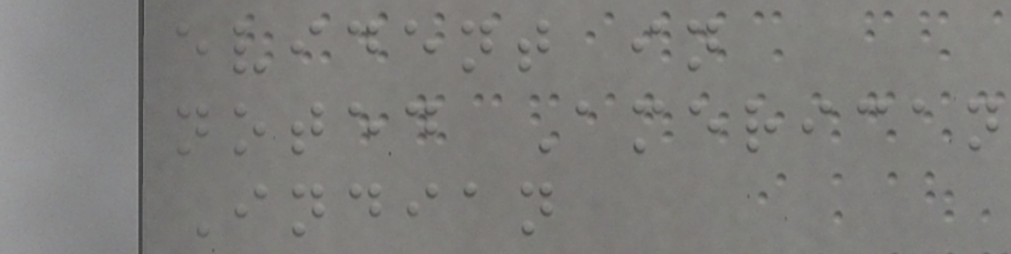evident in
noted American
Indian
